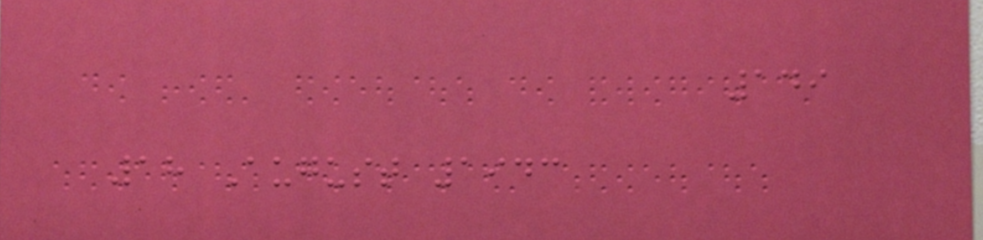149
18 August 1943
